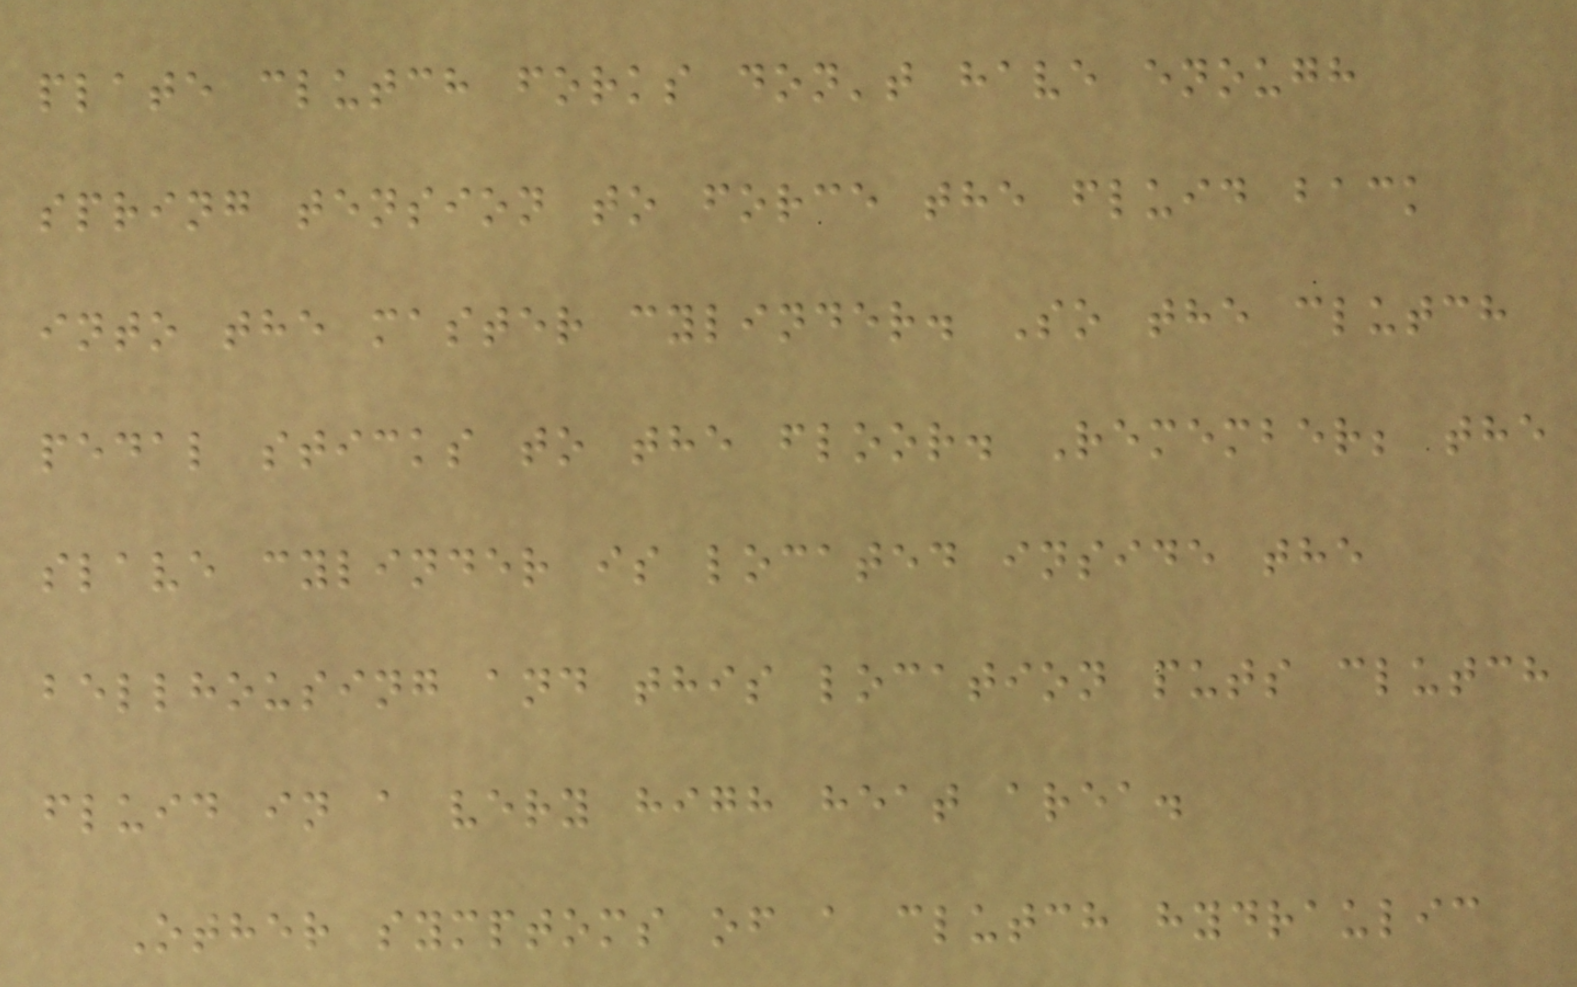plate clutch forks don't have enough
spring tension to force the fluid back
into the master cylinder. So the clutch
pedal sticks to the floor. Remember; the
slave cylinder is located inside the
bellhousing and this location puts clutch
fluid in a very high heat area.
Other symptoms of a clutch hydraulic
